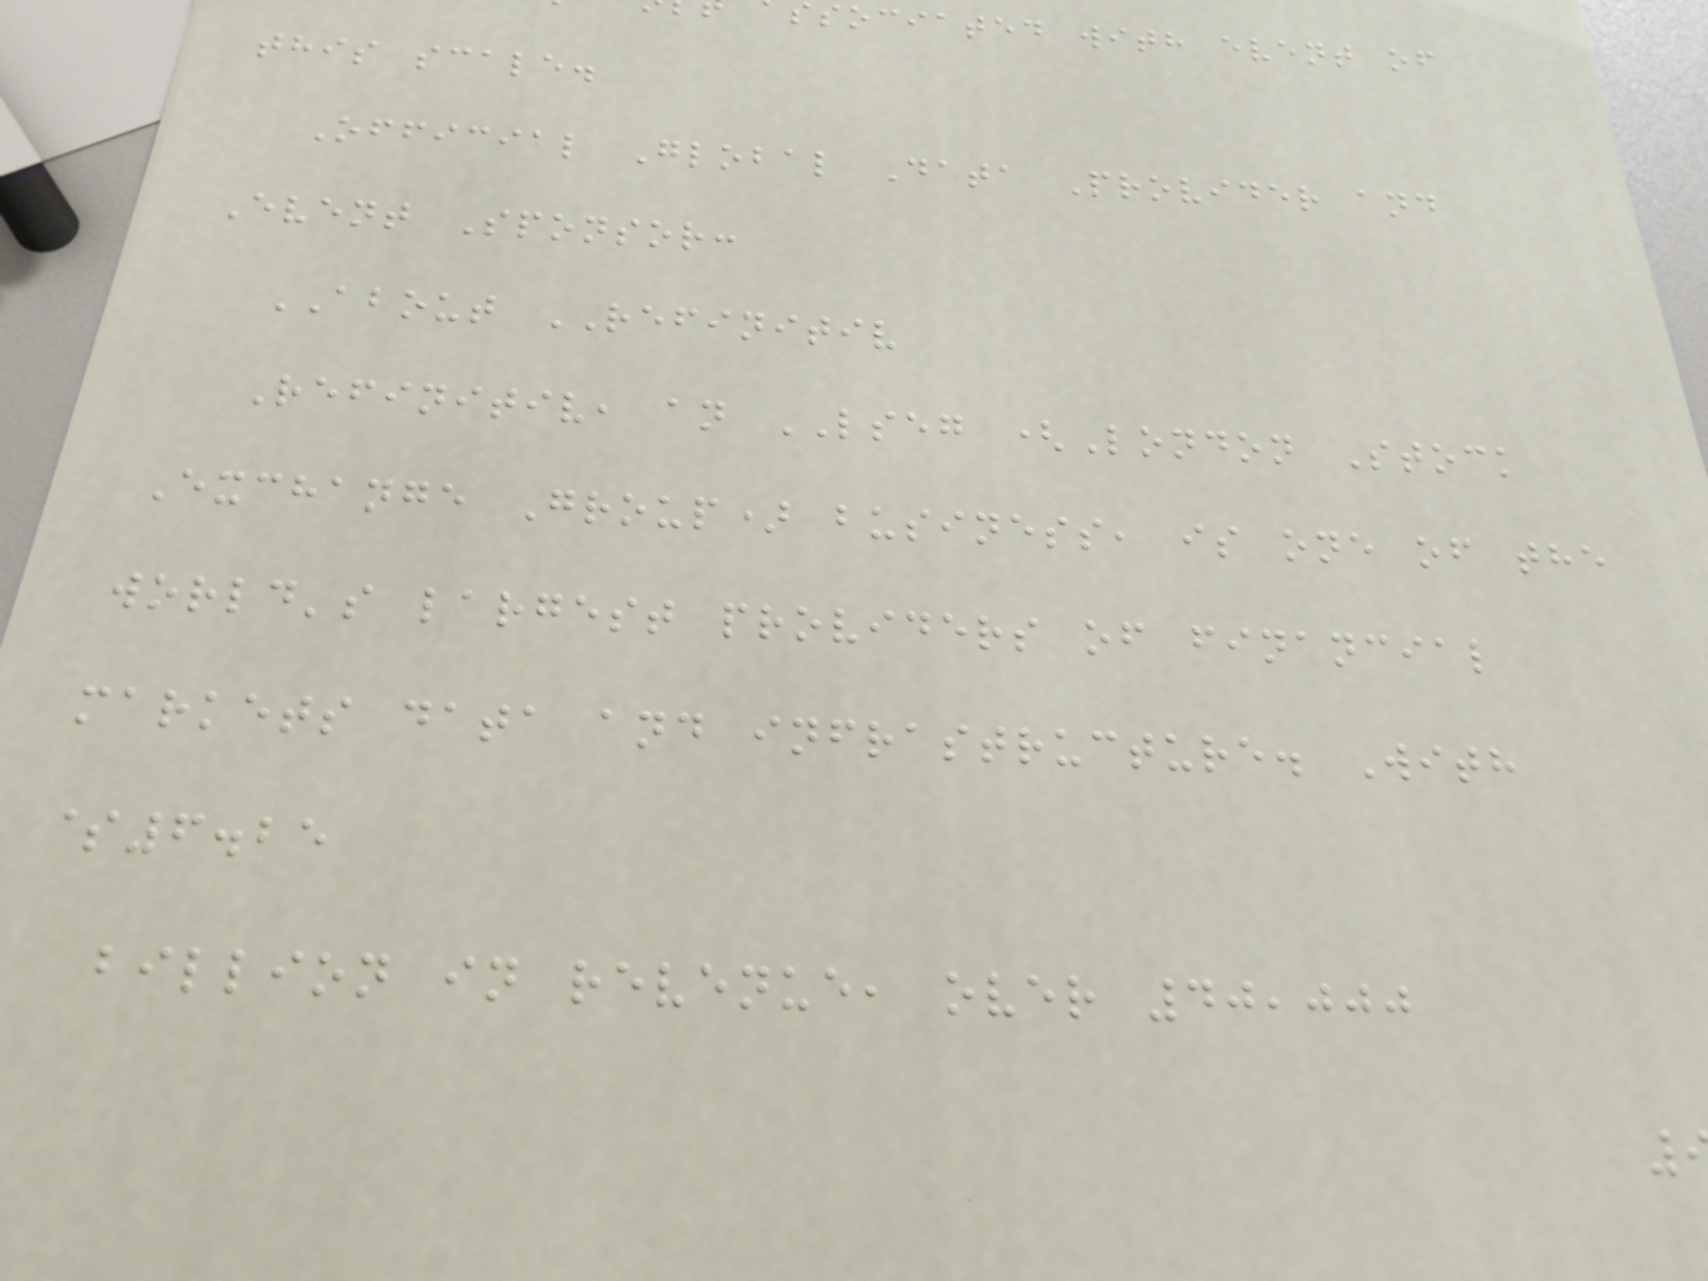sociated with event of
this scale.
Official Global Data Provider and
Event Sponsor:
ABOUT REFINITIV
Refinitiv, an LSEG (London Stock
Exchange Group) business, is one of the
world's largest providers of financial
markets data and infrastructure. With
$6.25
billion in revenue, over 40,000
